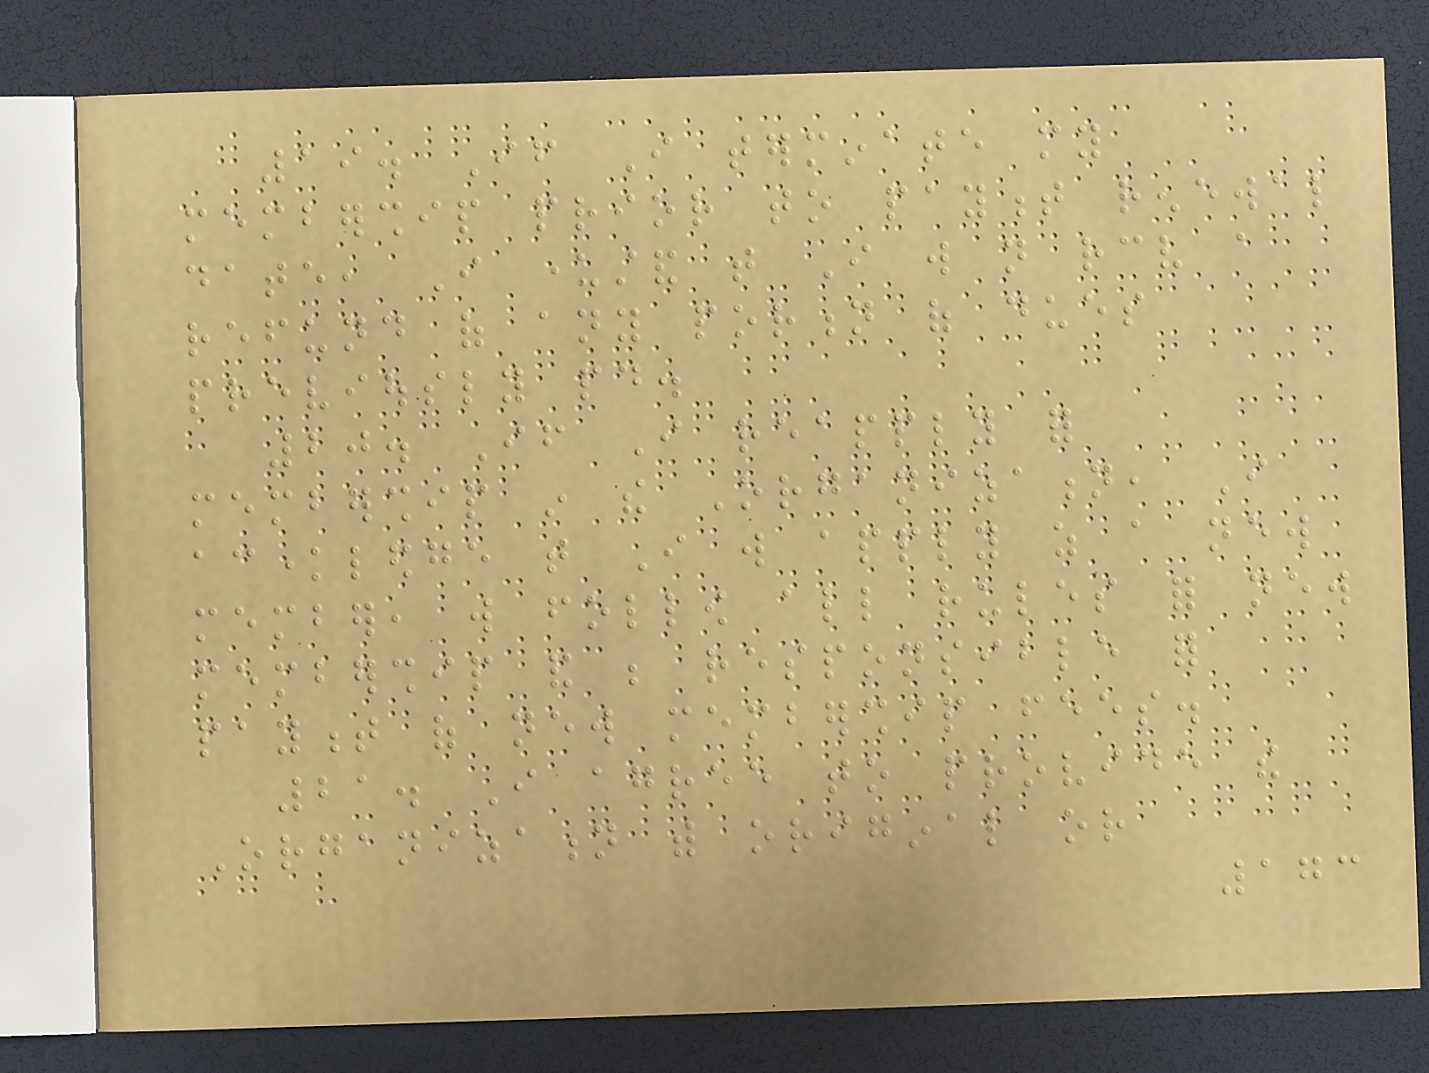19. If I terminate my
membership prior to payment renewal
date, I understand that I will not receive a
refund of any portion of dues
previously paid.
20. If I reapply for
membership in the Organization, I
acknowledge that I will apply as a new
member, will follow all rules for new
membership and be responsible for
payment of new membership fees.
21. I agree to provide the
Organization with original or
173
